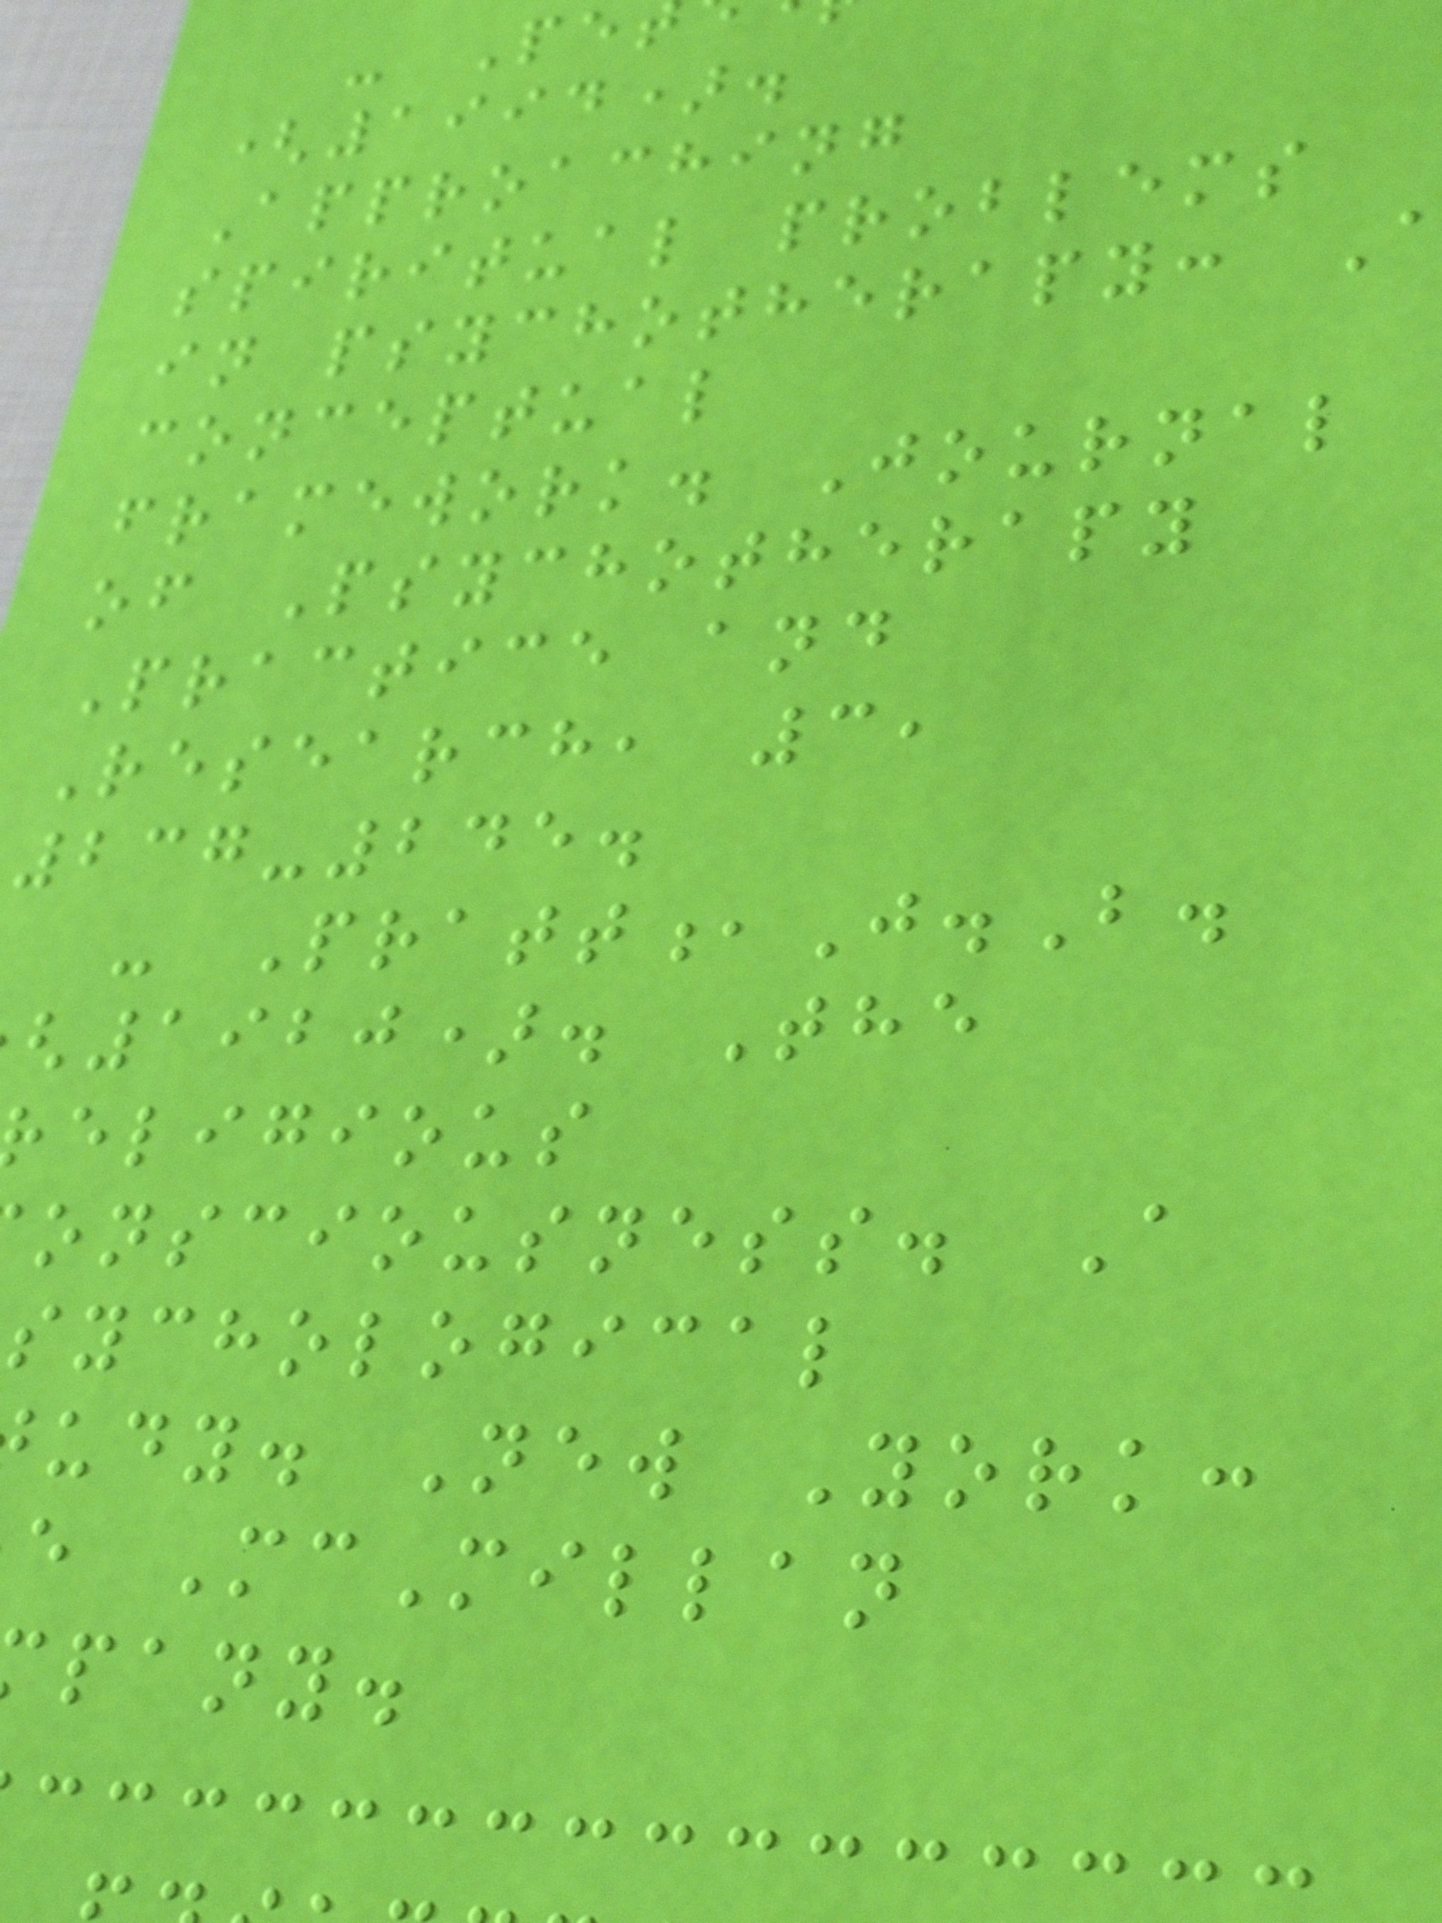- Pe
(1994).
Approaching
spiritual problems
in psychotherapy:
conceptual
framework. Journal
of Psychotherapy
Practice and
Research, 3,
237-245.
- Pratt,J.B.
1920). The
eligious
onsciousness. A
sychological
udy. New York:
e McMillan
pany.
